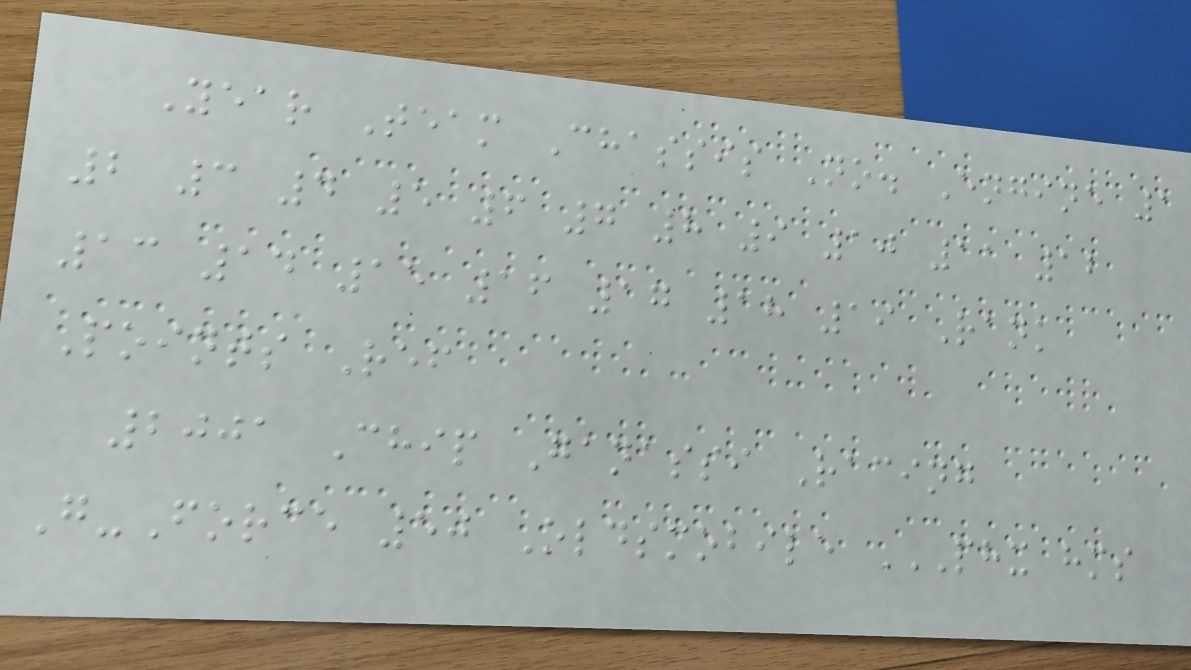Year Team Chassis No. Engine 1
2 3 4 5 6 7 8 9 10 11 12
13 14 15 16 17 18 19 Rank
Points Ref
2001 Chip Ganassi Racing
G-Force 50 Oldsmobile PHX HMS
